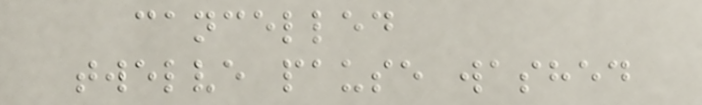cancelled
twelve pause washed
